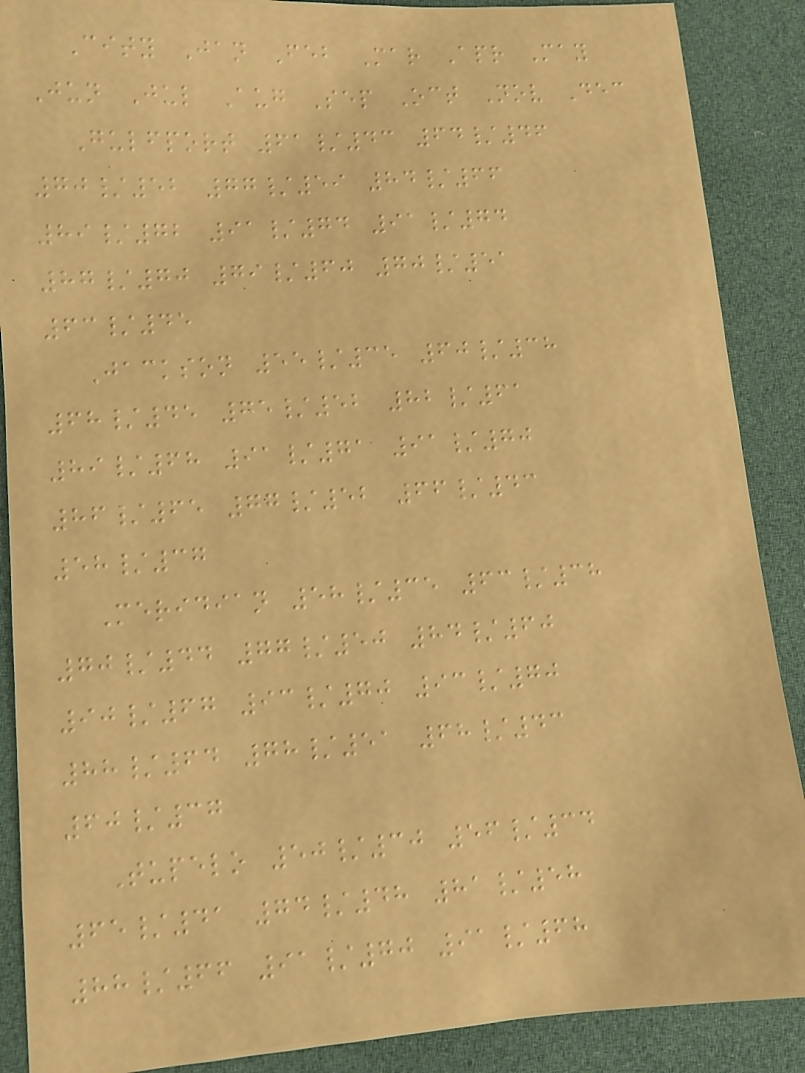City Jan Feb Mar Apr May
Jun Jul Aug Sep Oct Nov Dec
Gulfport 61/43 64/46
70/52 77/59 84/66
89/72 91/74 91/74
87/70 79/60 70/51
63/45
Jackson 55/35 60/38
68/45 75/52 82/61
89/68 91/71 91/70
86/65 77/52 66/43
58/37
Meridian 58/35 63/38
70/44 77/50 84/60
90/67 93/70 93/70
88/64 78/51 68/43
60/37
Tupelo 50/30 56/34
65/41 74/48 81/58
88/66 91/70 91/68
